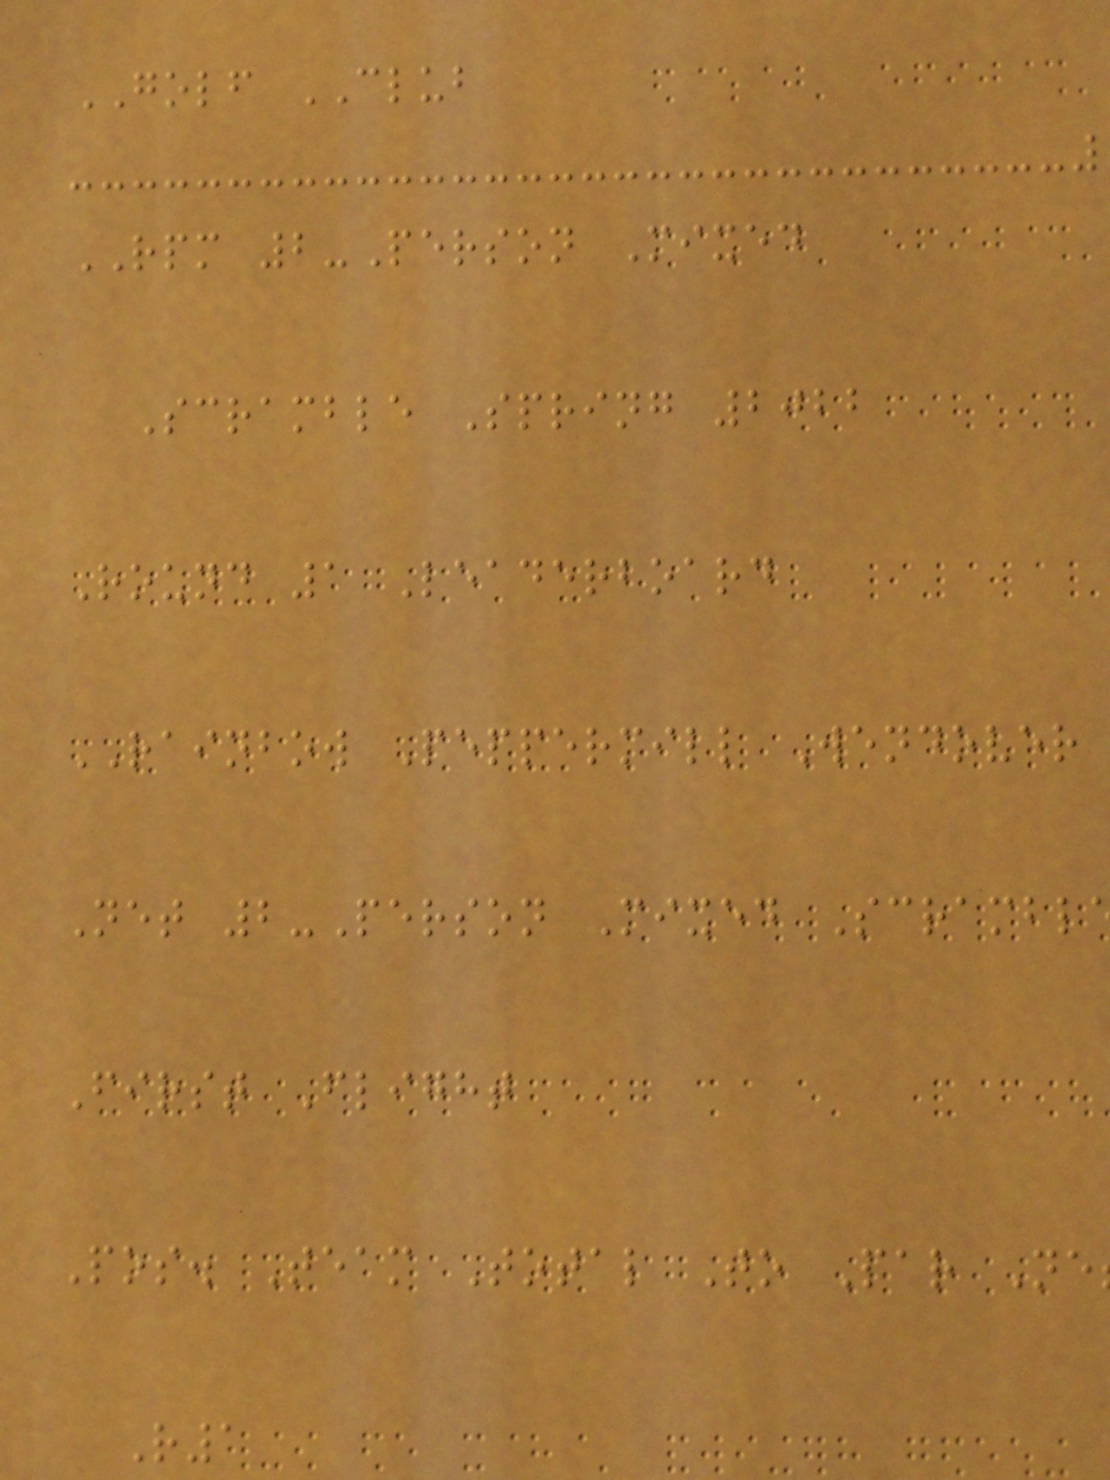GOLF CLUB
RPM 2-Person Mixed
Scramble Spring 2022
Round 1 Leaderboard
RAINBOW Peppermill Wendover
Net 2-Person Mixed Scrambl
First Flight
Pos. Team Total To Par Ne
R1
